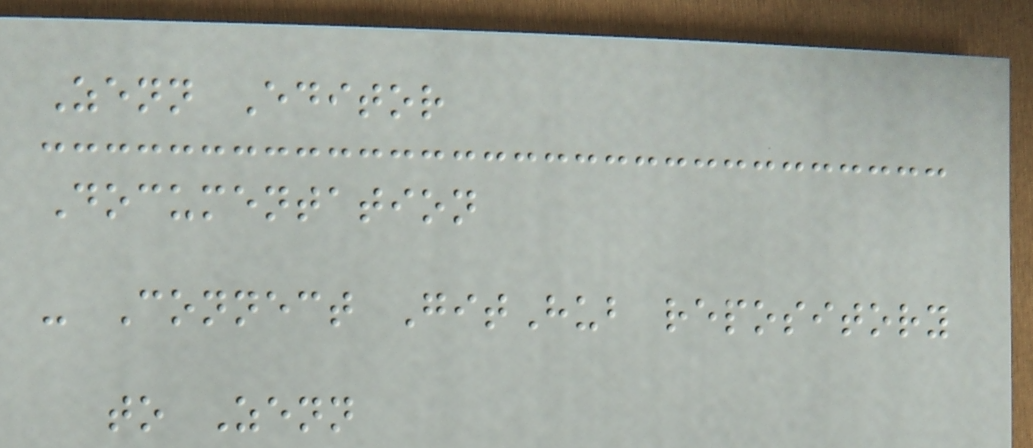Zenn Editor
Documentation
- Connect GitHub repository
to Zenn
